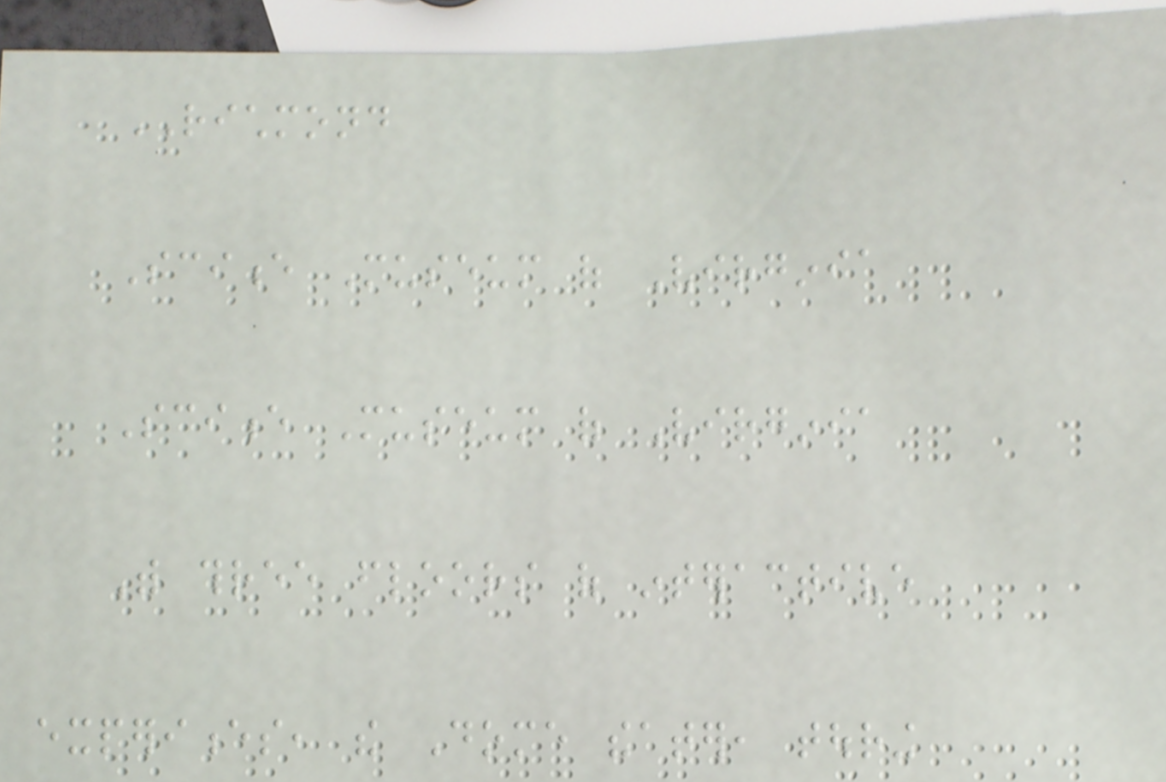RICHMOND
Science Museum of Virginia
Science Museum of Virginia
With three floors of interactive
experiences, the Dome theater, touring
